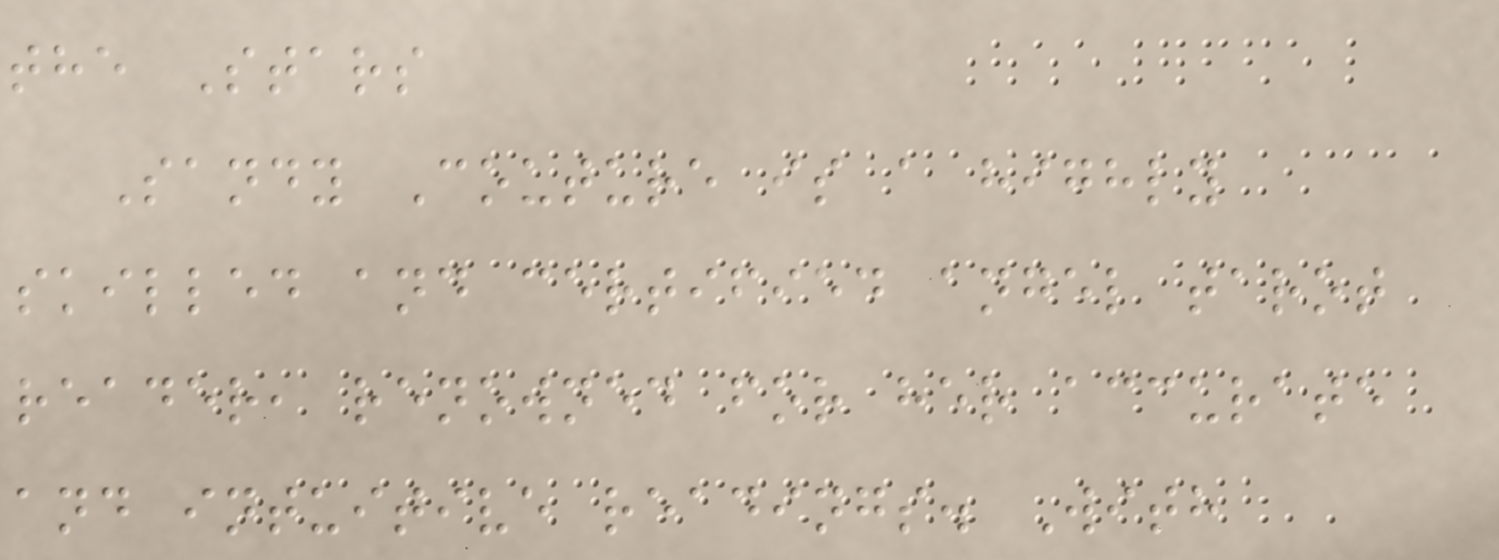the Stars
Sandy Couture is a highly
skilled and certified angel tarot
reader, renowned for her accurate
and intuitive readings. With
